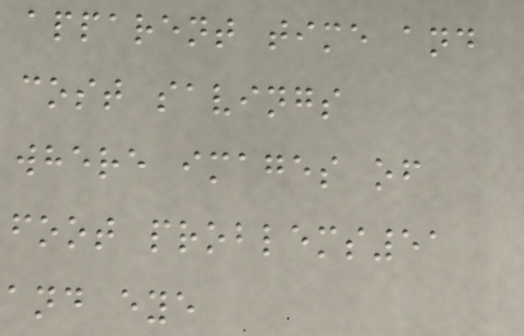apparent time and
cost savings
where images of
foot problems51
and eye
